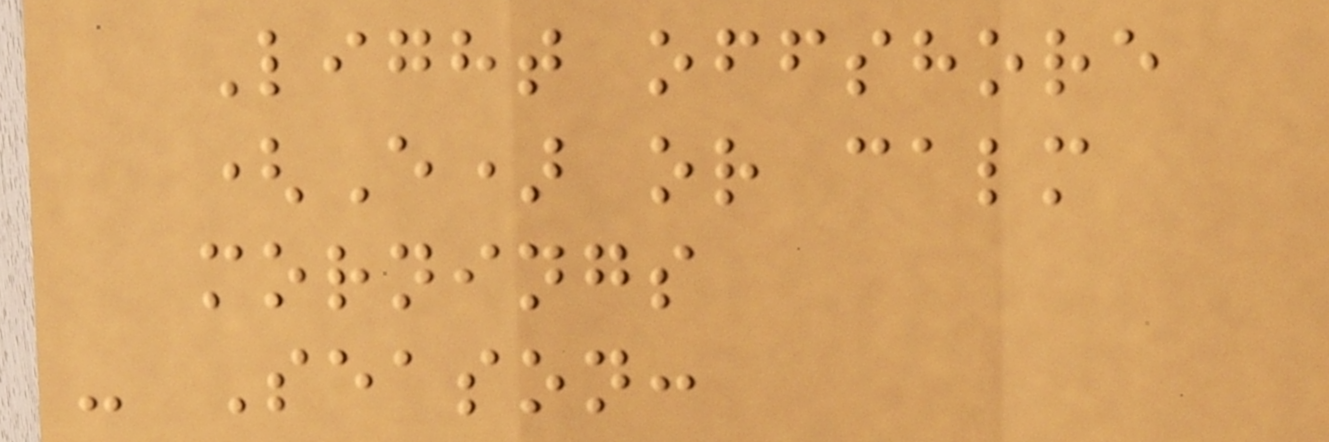Light offshore
(E) or calm
mornings
- Season:
